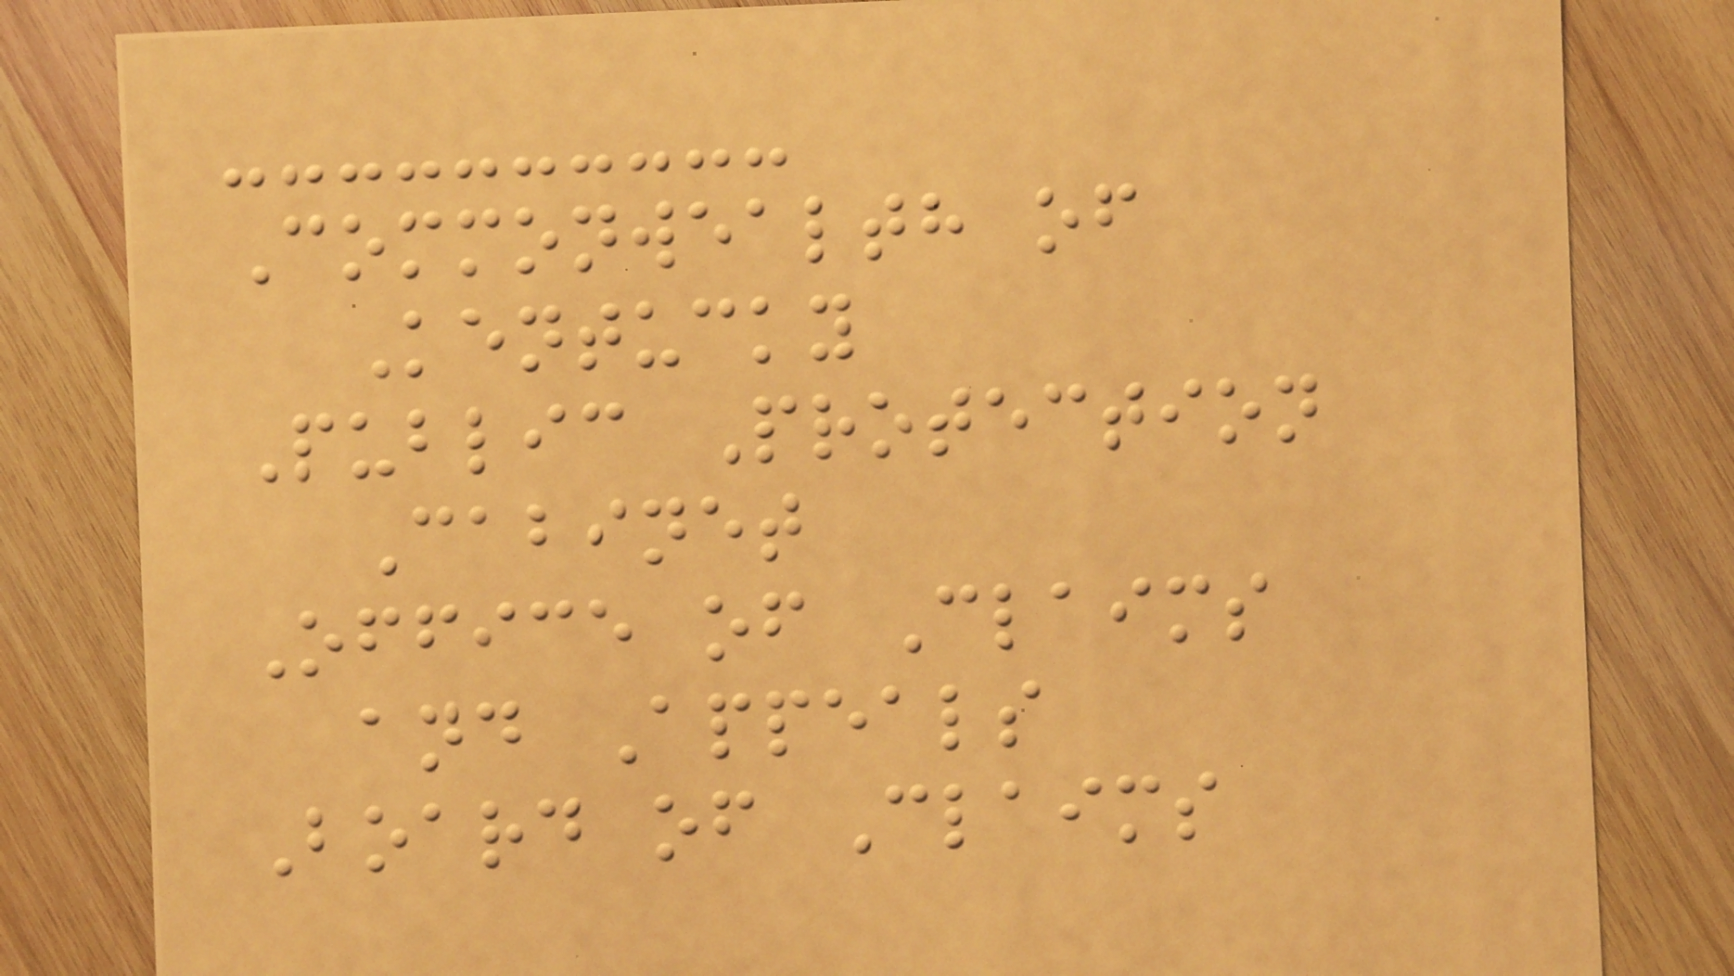Commonwealth of
Kentucky
Public Protection
Cabinet
Office of Claims
and Appeals
Board of Claims
